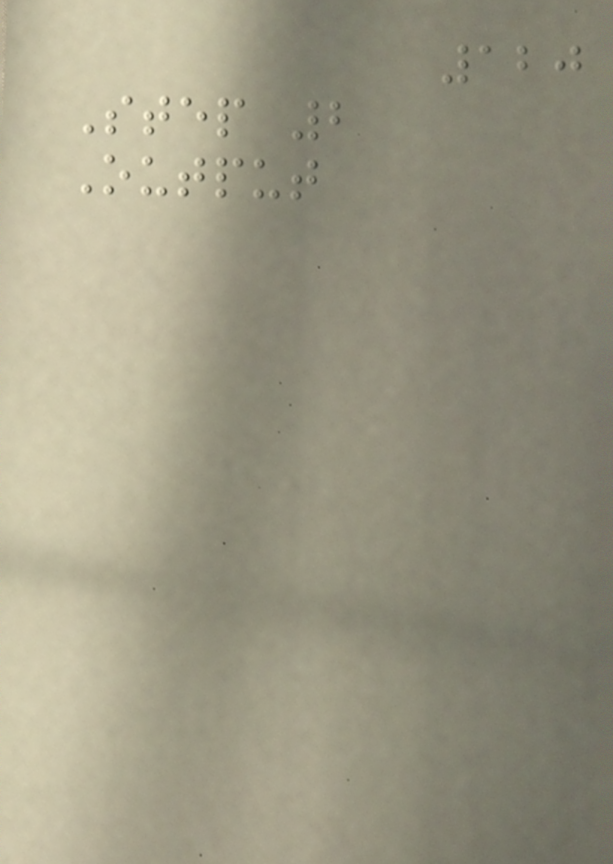120
Step 2
Output
